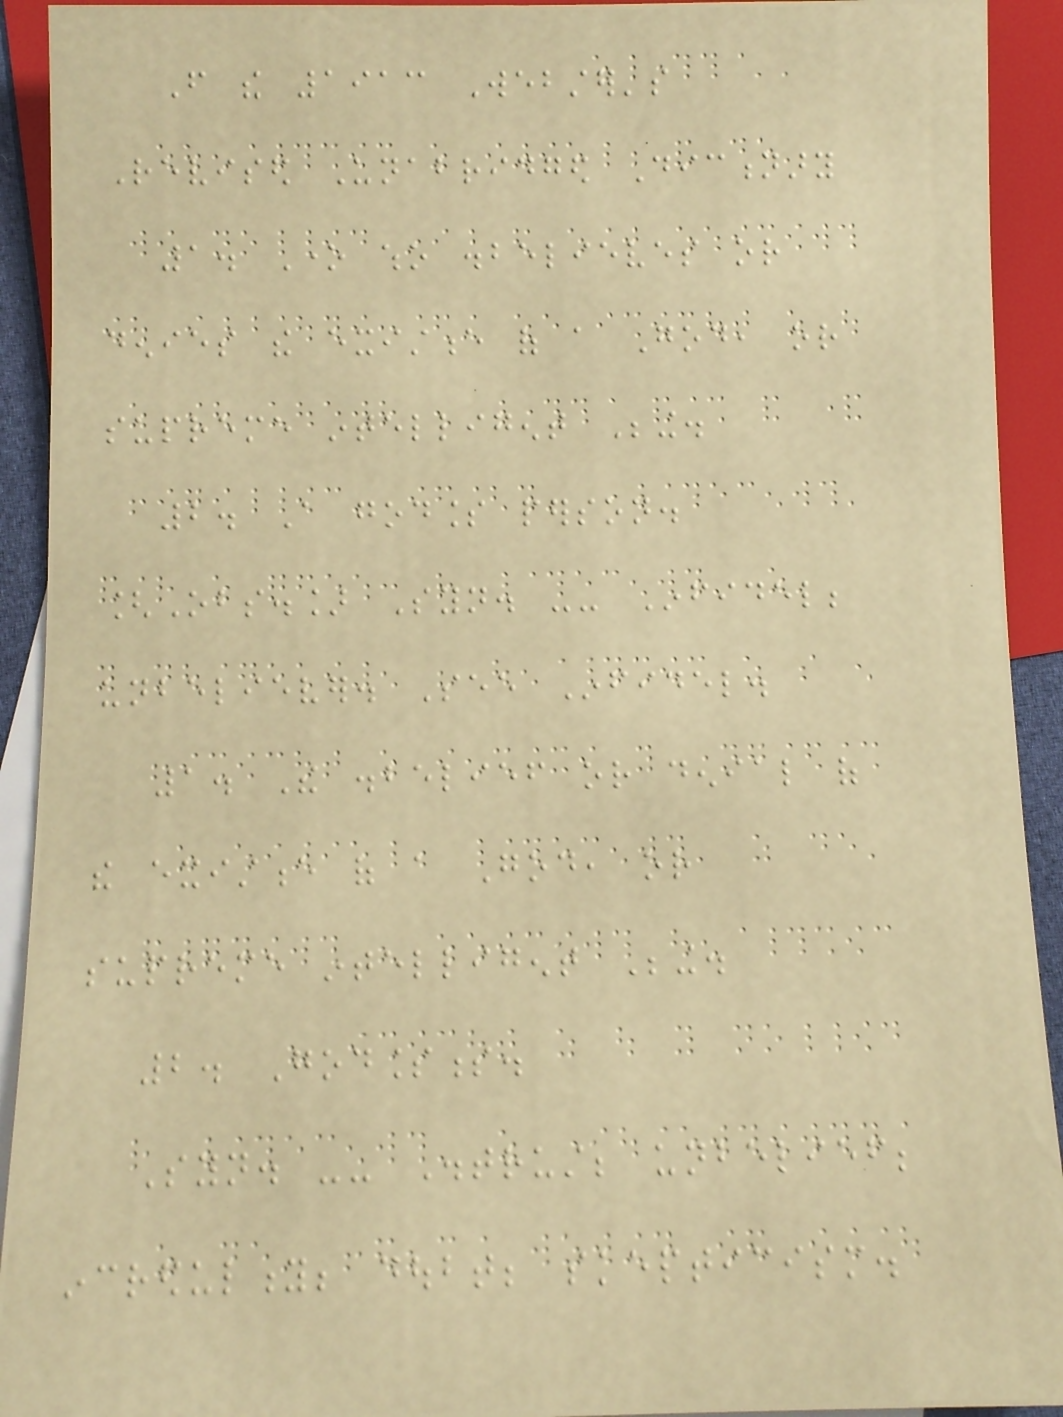From the 1913 Webster's
Revised Unabridged Dictionary
1. One who disbelieves or
denies the existence of a God, or
supreme intelligent Being.
2. A godless person.
[Obs.] Syn. -- Infidel;
unbeliever. See Infidel.
1. The disbelief or denial of
the existence of a God, or
supreme intelligent Being.
2. Godlessness.
Syn. -- Distrust; unbelief;
incredulity; doubt; skepticism.
